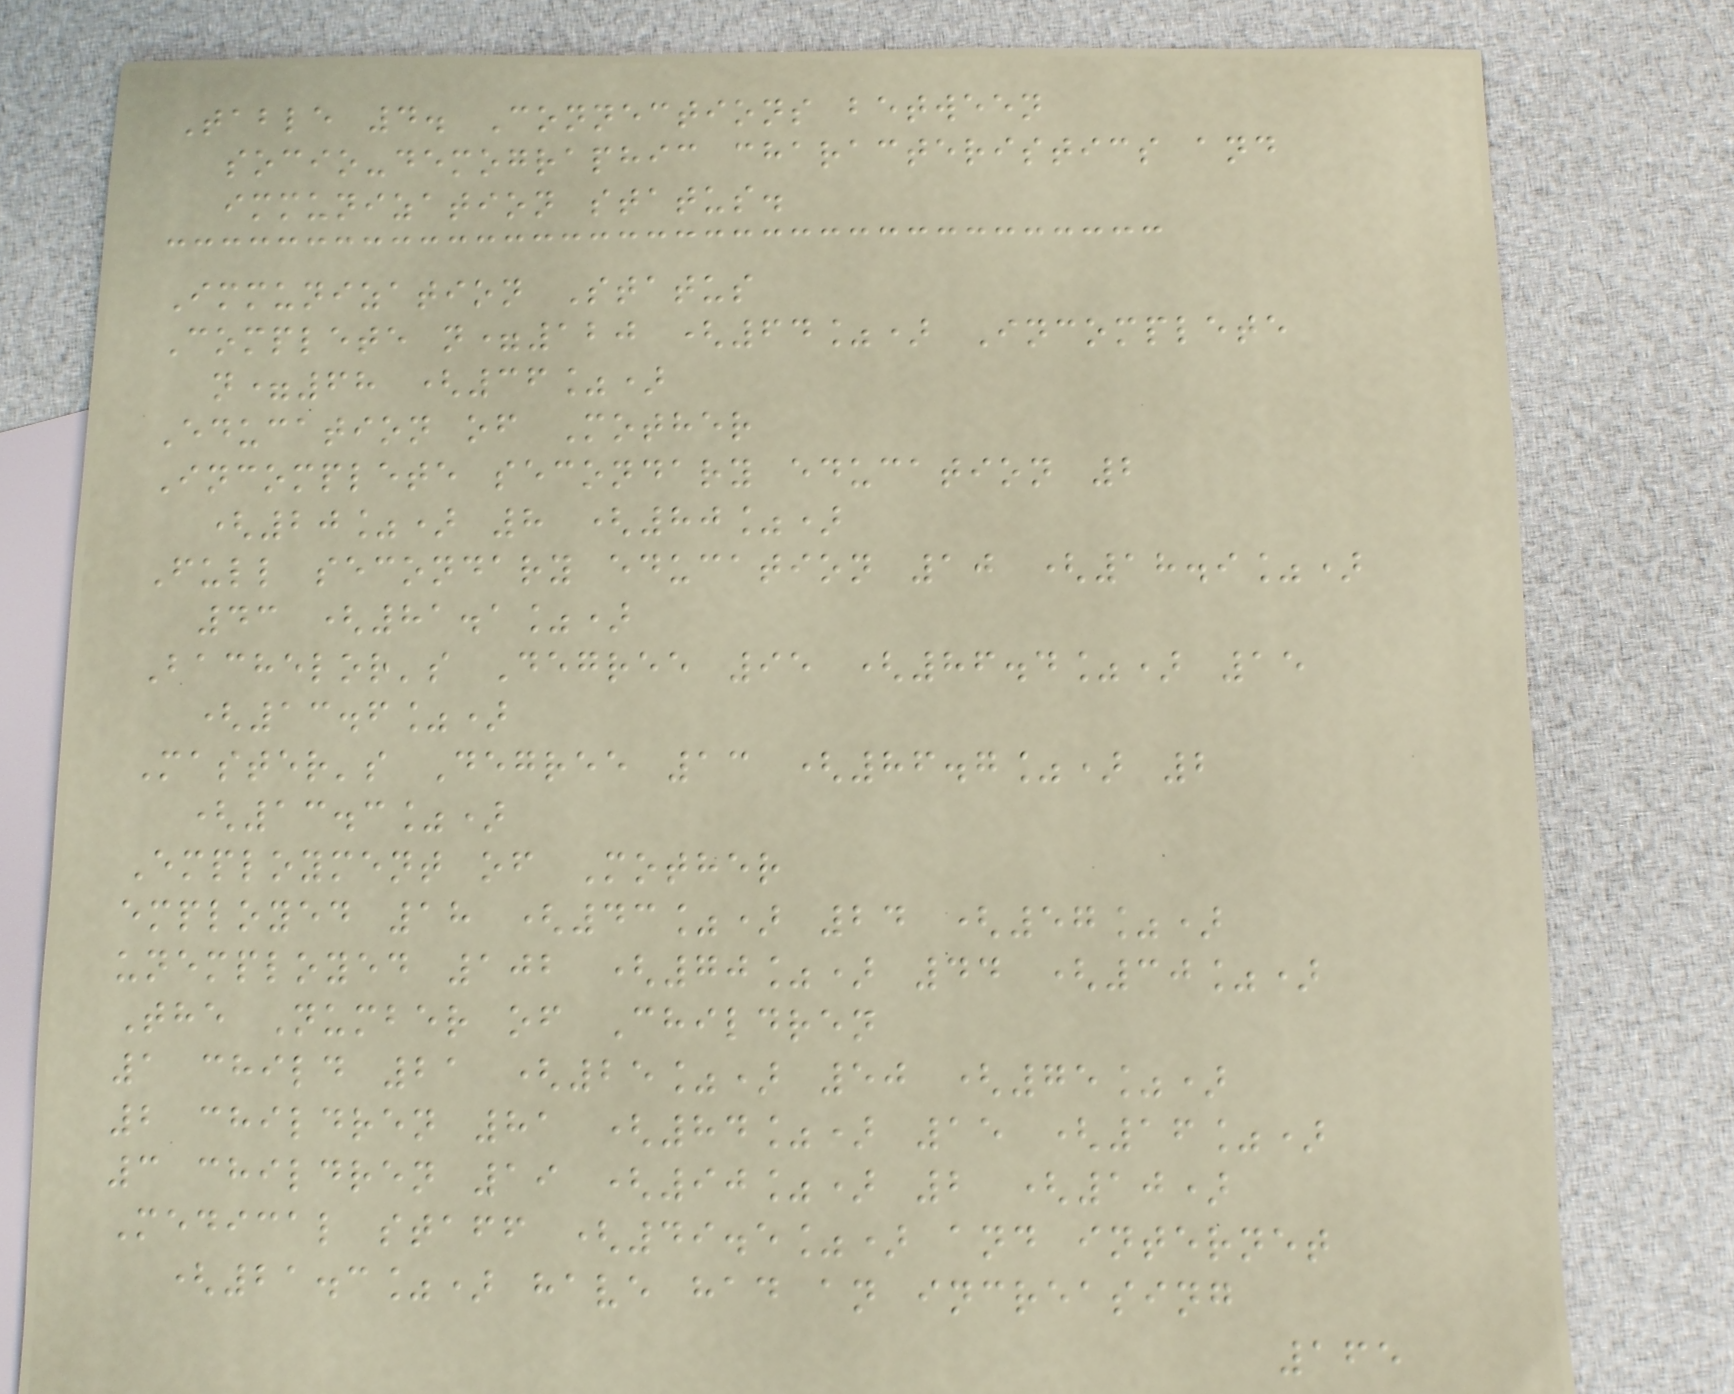Table 4. Connections between
socio-demographic characteristics and
immunization status.
Immunization Status
Complete n=120 (64%) Incomplete
n=68 (36%)
Education of Mother
Incomplete secondary education 2
(20%) 8 (80%)
Full secondary education 10 (18.9%)
43 (81.1%)
Bachelor's Degree 95 (86.4%) 15
(13.6%)
Master's Degree 13 (86.7%) 2
(13.3%)
Employment of Mother
employed 18 (43%) 24 (57%)
unemployed 102 (70%) 44 (30%)
The Number of Children
1 child 21 (25%) 50 (75%)
2 children 81 (84%) 15 (16%)
3 children 19 (90%) 2 (10)
Medical staff (49.5%) and internet
(21.3%) have had an increasing
165
